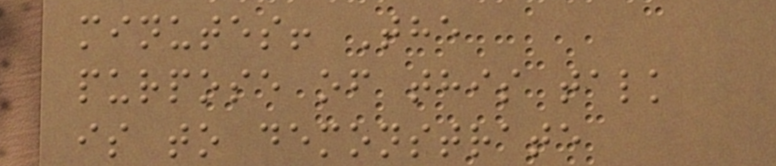minutes! The
purpose of this talk
is to demonstrate
